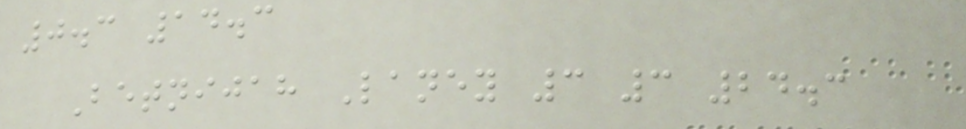0.3 14.3
Betnijah Laney 3 3 24.3
